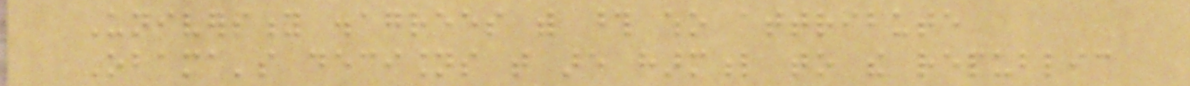University disagrees with those who attribute
Obama's decisions that are harmful to the republic
